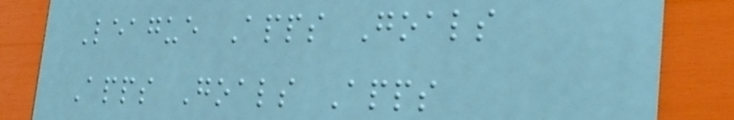League Apps Goals
Apps Goals Apps
